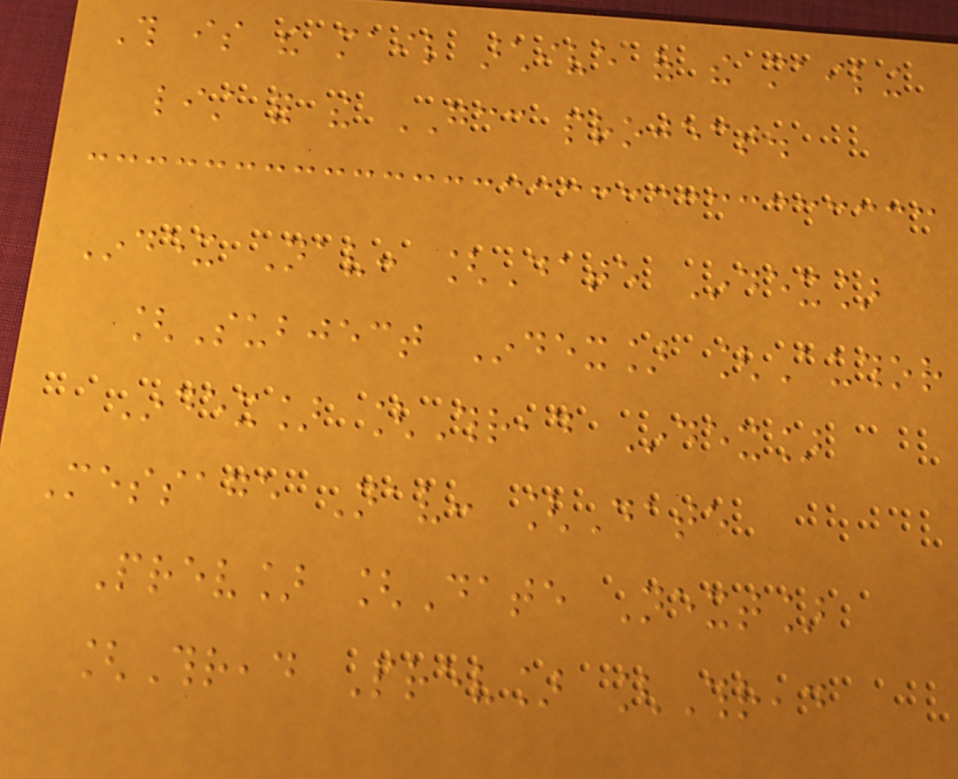This is the mail archive of the mailing
list for the GCC project.
Index Nav: [Date Index]
[Subject Index] [Author
Index] [Thread Index]
Message Nav: [Date
Prev] [Date Next]
[Thread Prev] [Thread
